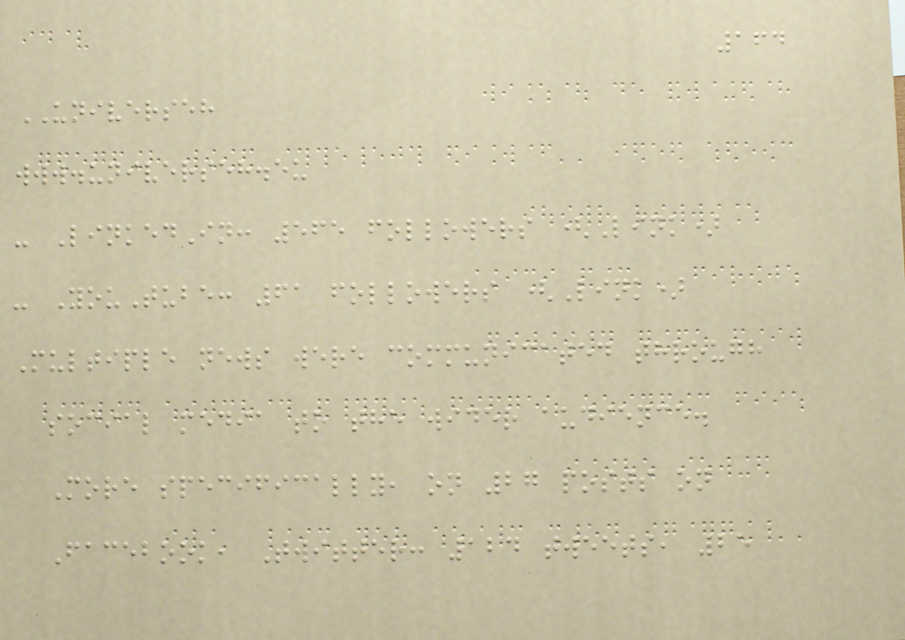164
UNIVERSEH
www.universeh.eu
- LinkedIn: 565 followers (Link)
- YouTube: 61 followers (Link)
Multiple news were communicated through
social media to the wider audience.
More specifically, on 27 posts on
Facebook, Twitter: 124 tweets, 25
